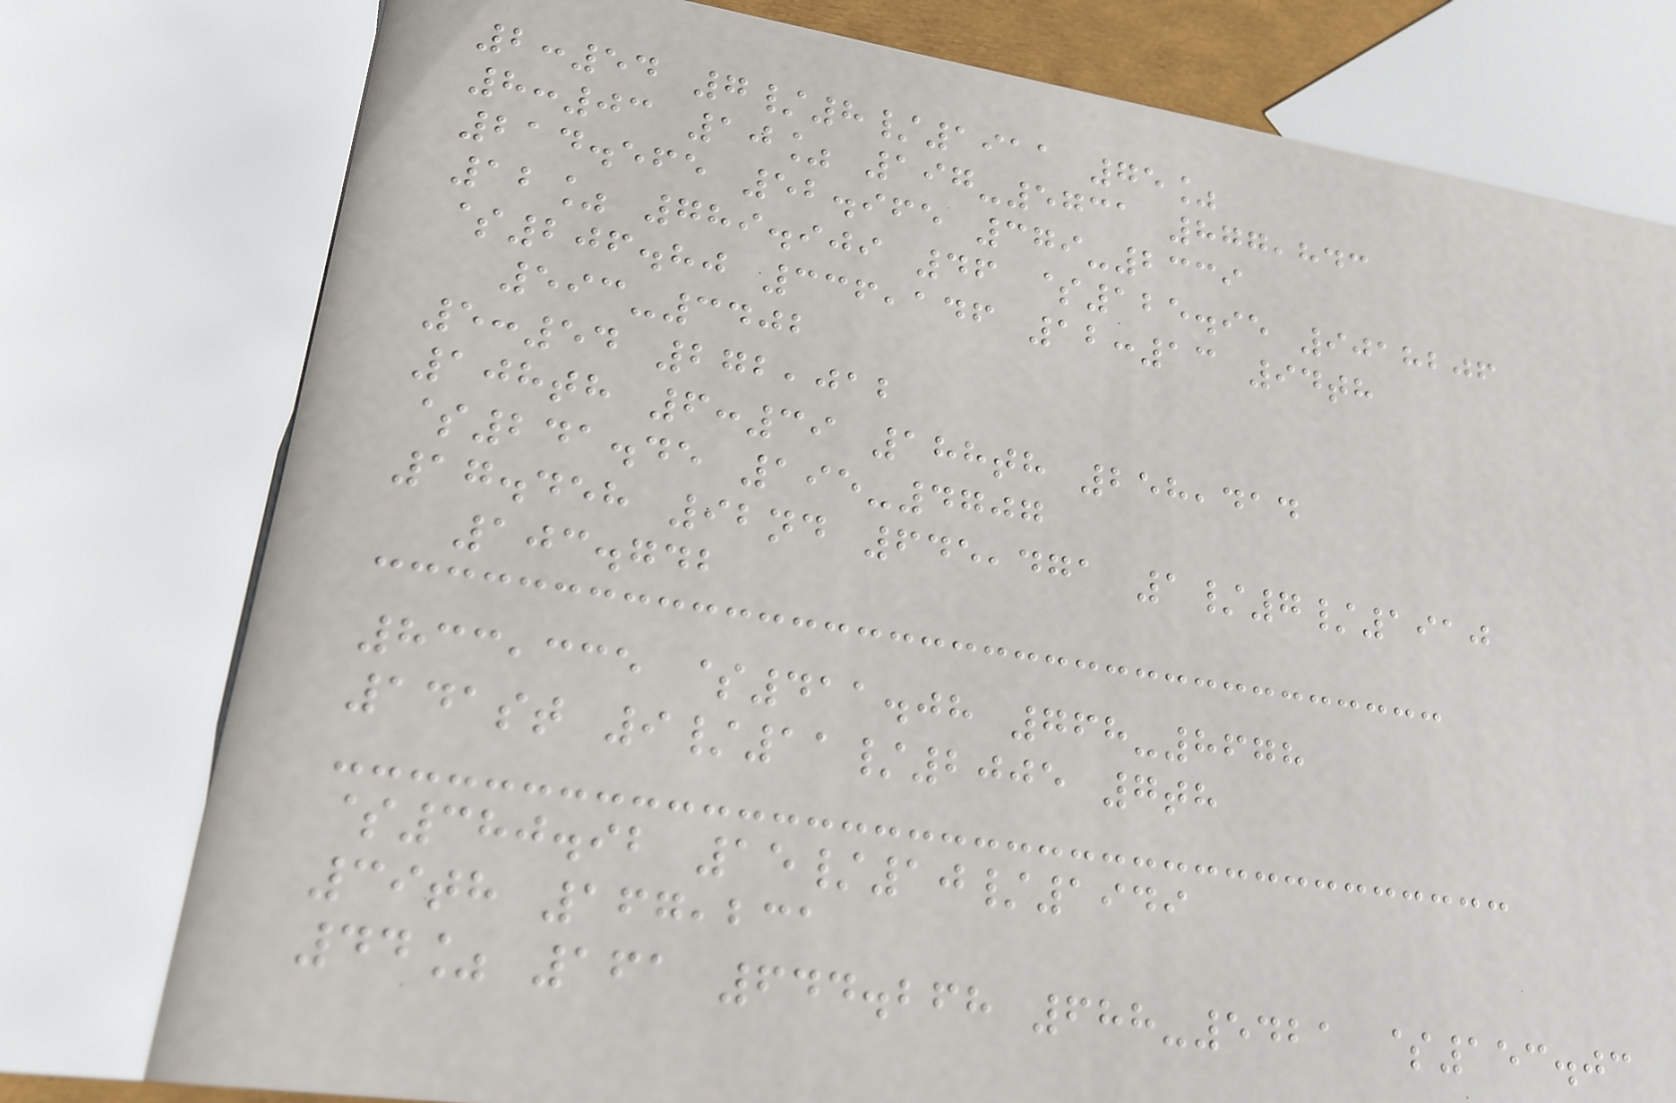2:54 7/8/1911 75%
8:03 10% 197-5731 877,843
214.565 52.965 379-2339
12% 789.909 46 $125.95 9018206
$206.80 336,146 12:13 94th
593-3402
5:54 272,012
108th 6:39 188th 258,414
$241.45 195-4707
17.458 92nd 645,471 1/7/1910
103.742
833,335 $411.08 768-8678
141st 9/11/2005 7th
$380.92 15/10/1949
39th 167,231
44% 161 644.268 688-5421 $153.03
